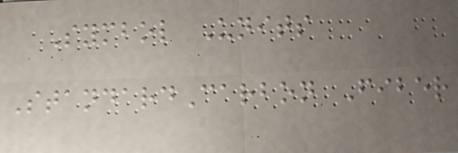Symbol Units
StandardCarbon Fiber
